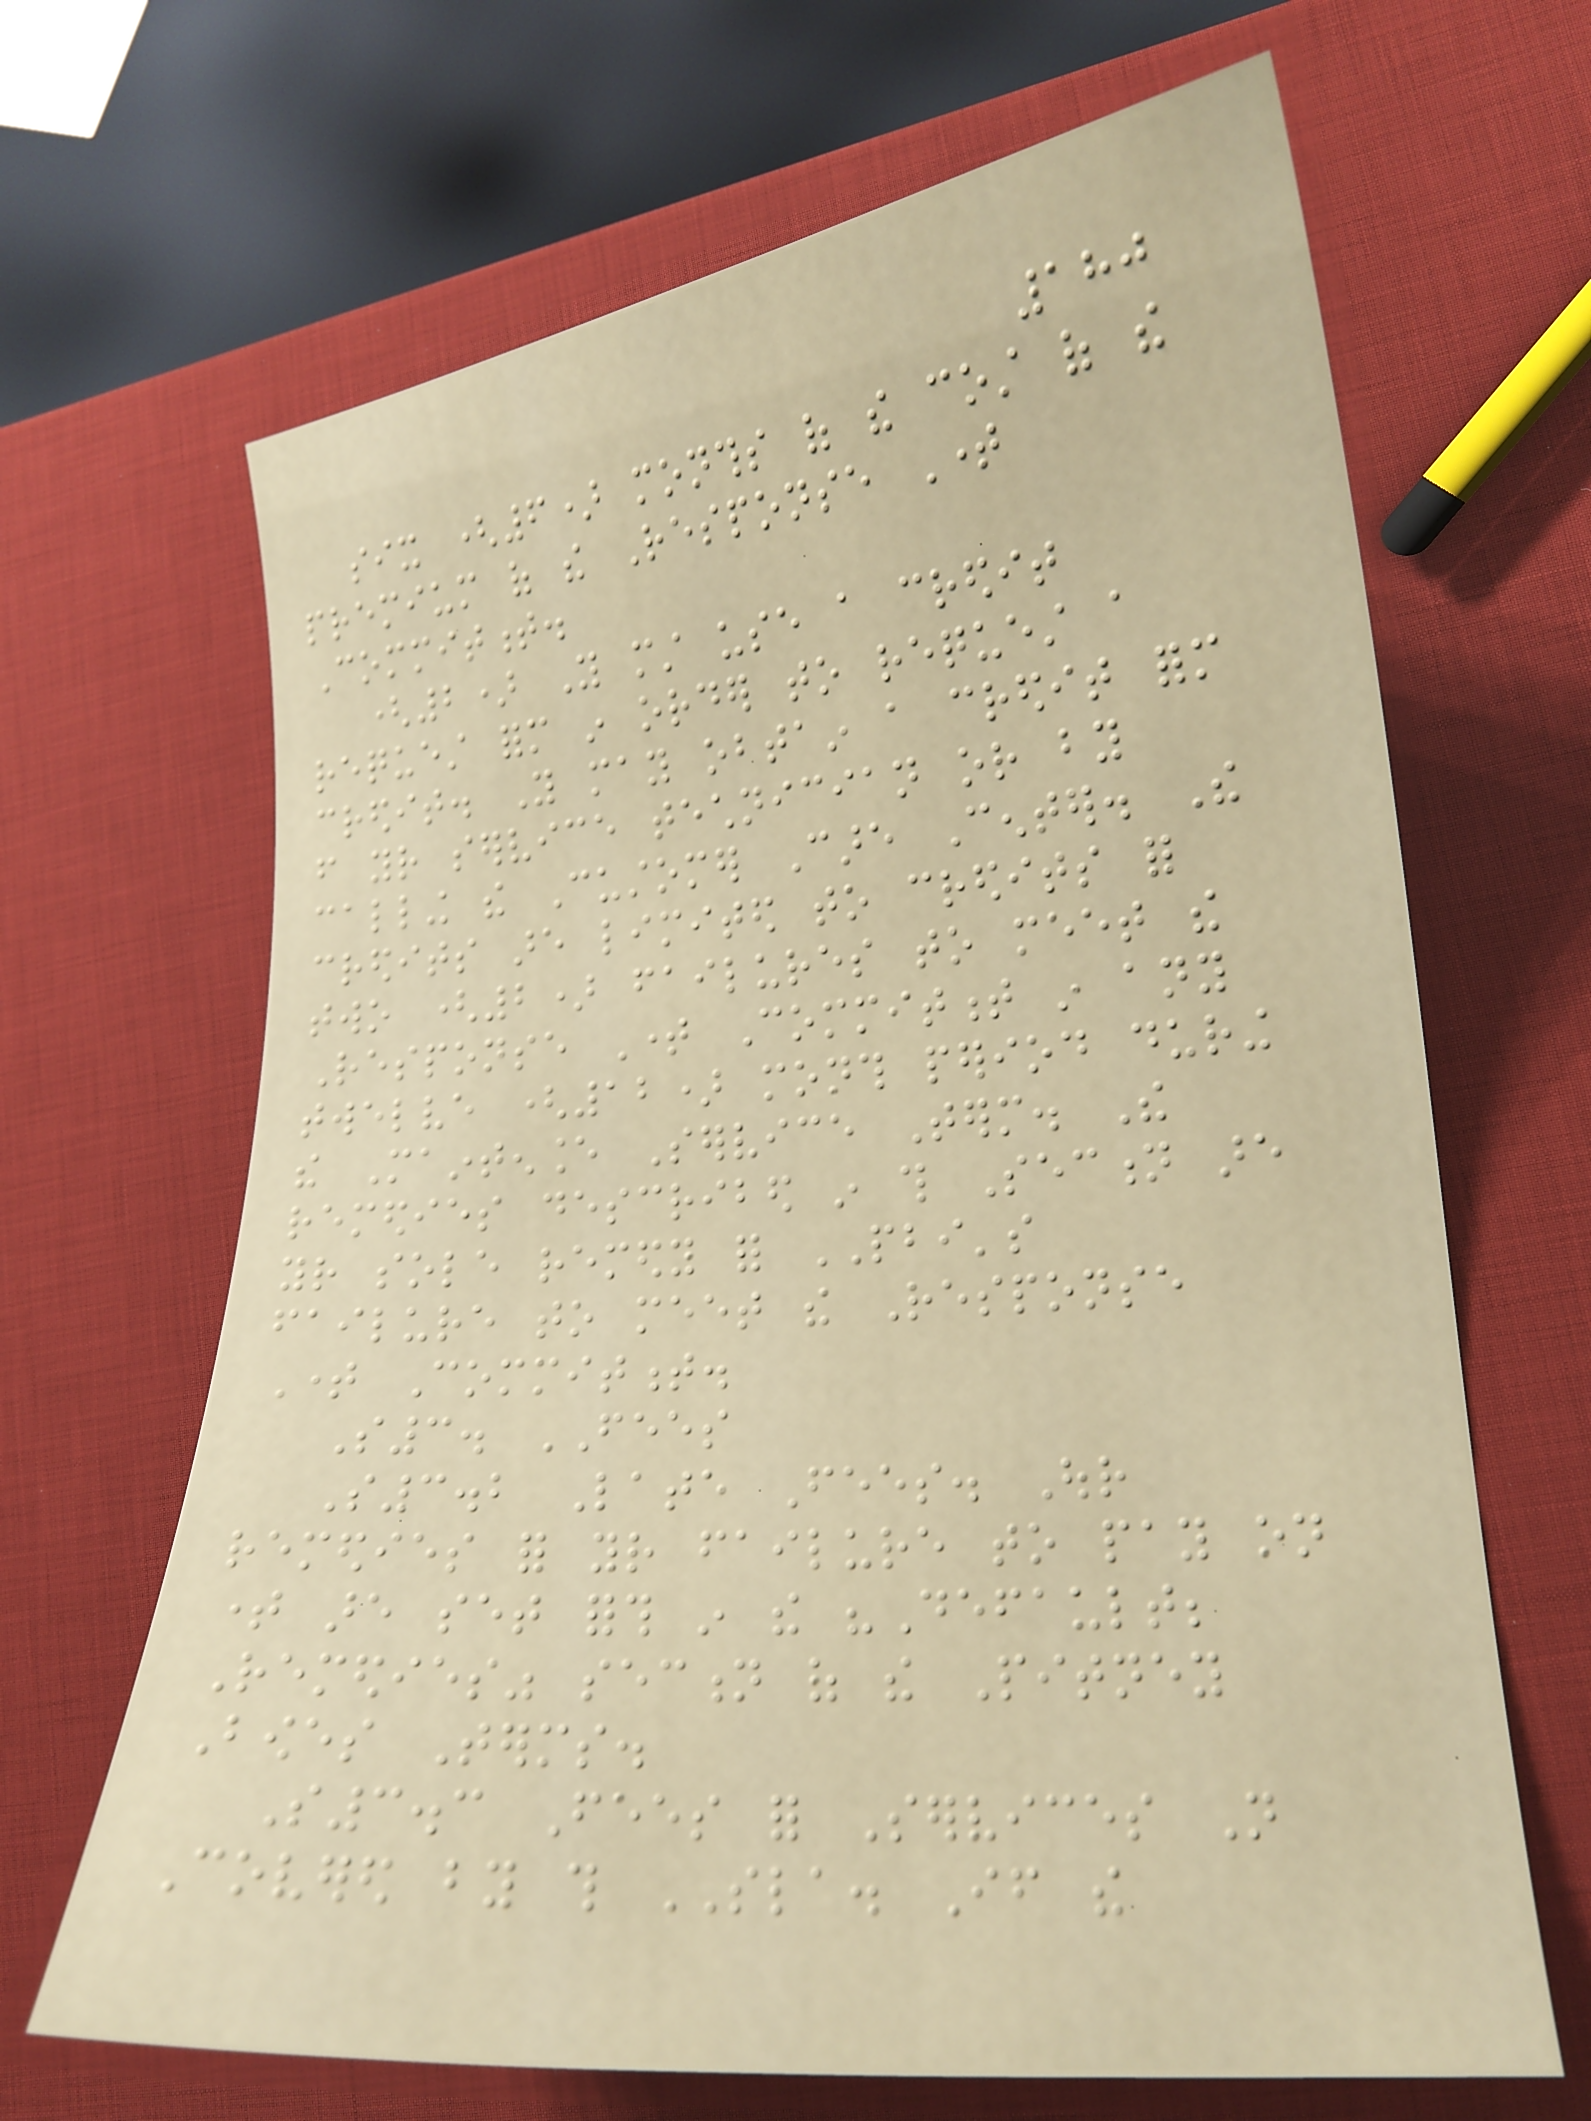180
six (6) months of the cost of the
premium of the Response Time
Commitment.
(2) You must use a credit
request form in order to request a
credit. You may obtain a credit form
from your service technician or by
calling the Customer Care Center. The
credits are limited to credits for
two (2) failures to meet the
Response Time Commitment in any
twelve (12) month period during
the Maintenance Service Term. The
remedies described in this Section are
your sole remedy for PBI's
failure to meet the Response
Time Commitment.
S3. FEES
S3.2 Late Fees. Our
remedies for your failure to pay on
time are set forth in the "Default;
Remedies" section of the Pitney
Bowes Terms.
S3.3 Fees for Services Not
Covered by this SLA. If the
